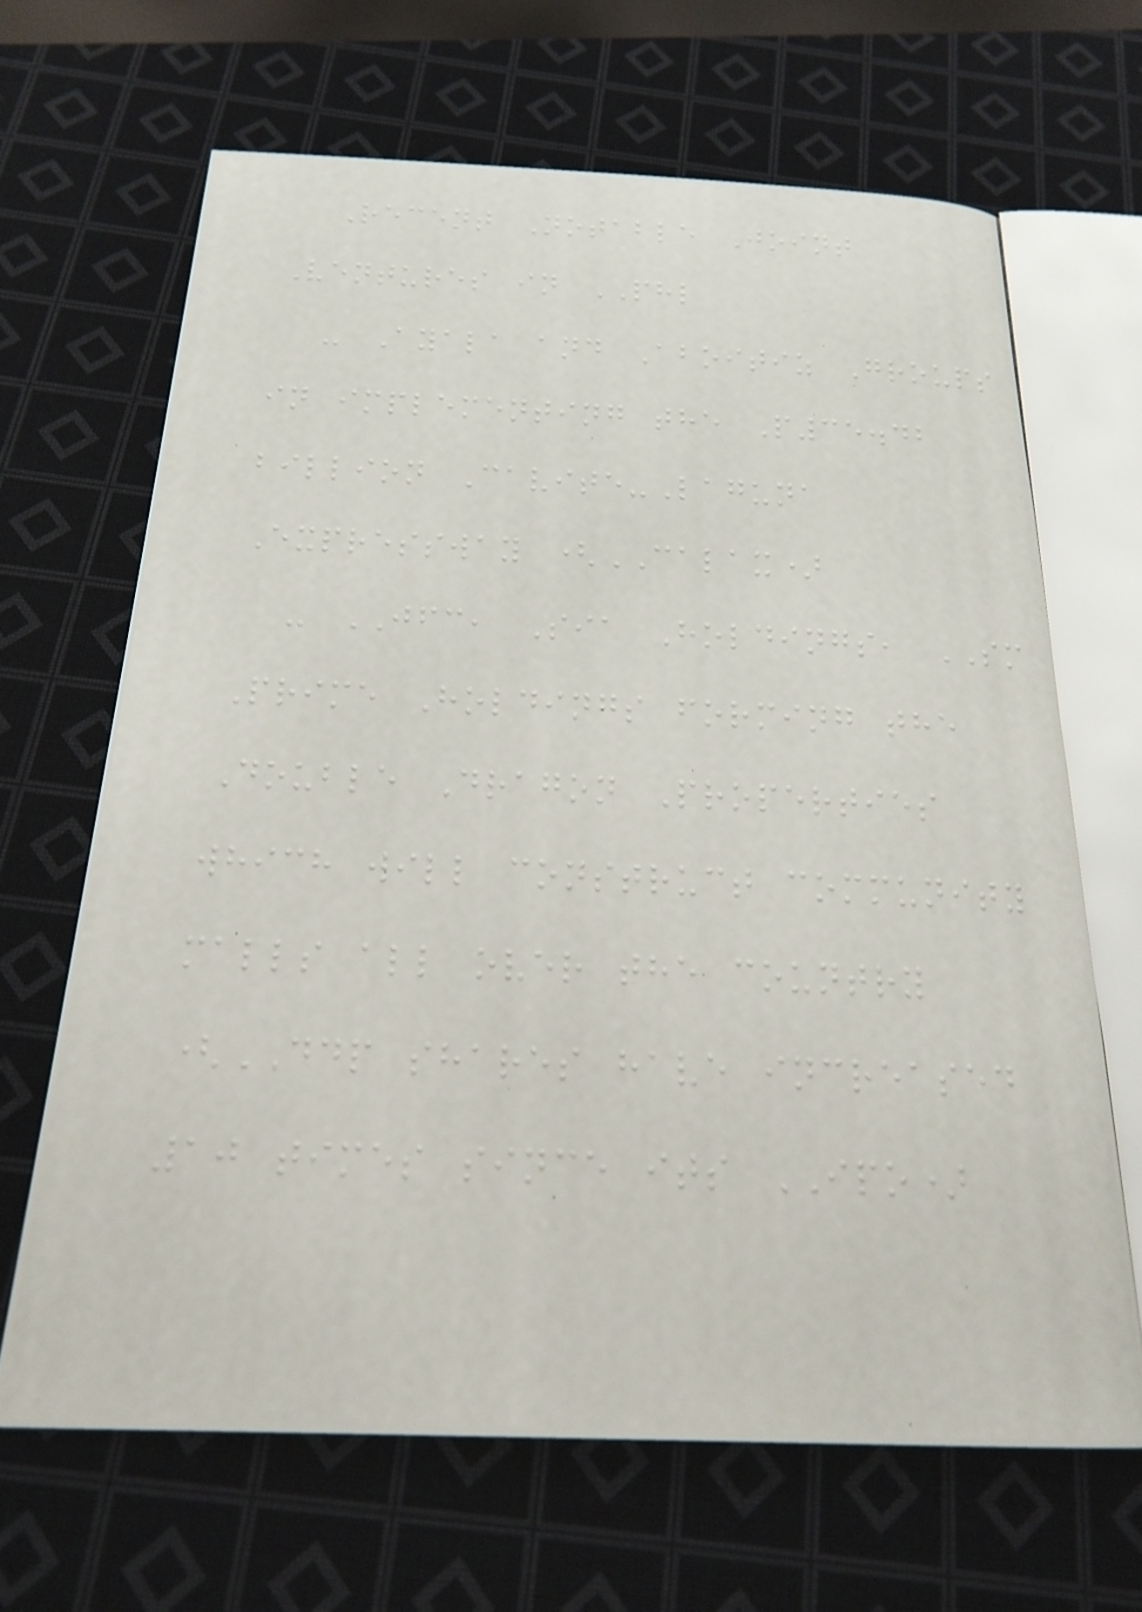Recent Notable Joint
Ventures in PHL
- Ayala and Aboitiz Groups
in implementing the P35.42
billion Cavite-Laguna
Expressway (CALAX)
- JFC, Sia Holdings, SM
Prime Holdings forming the
Double Dragon Properties
which will construct community
malls all over the country
(DDP shares have increased
10 times since its IPO)
